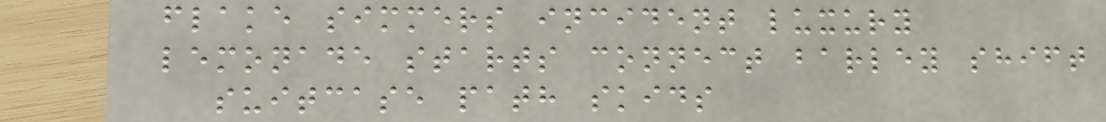flake simmers incident luxury
lemonade starts connect barley shift
suitcase path skids
